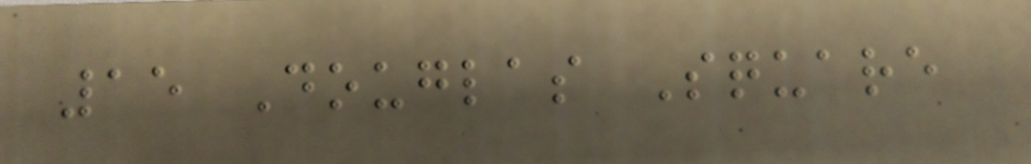15 Douglas Square
